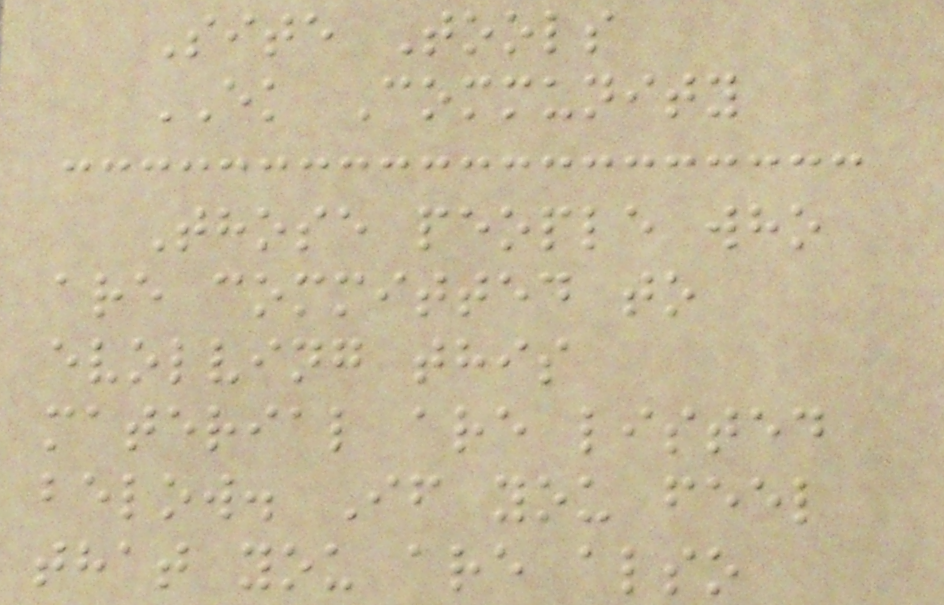Site Tools
EK Community
Those people who
are committed to
evolving this
material are listed
below. If you feel
that you are also
